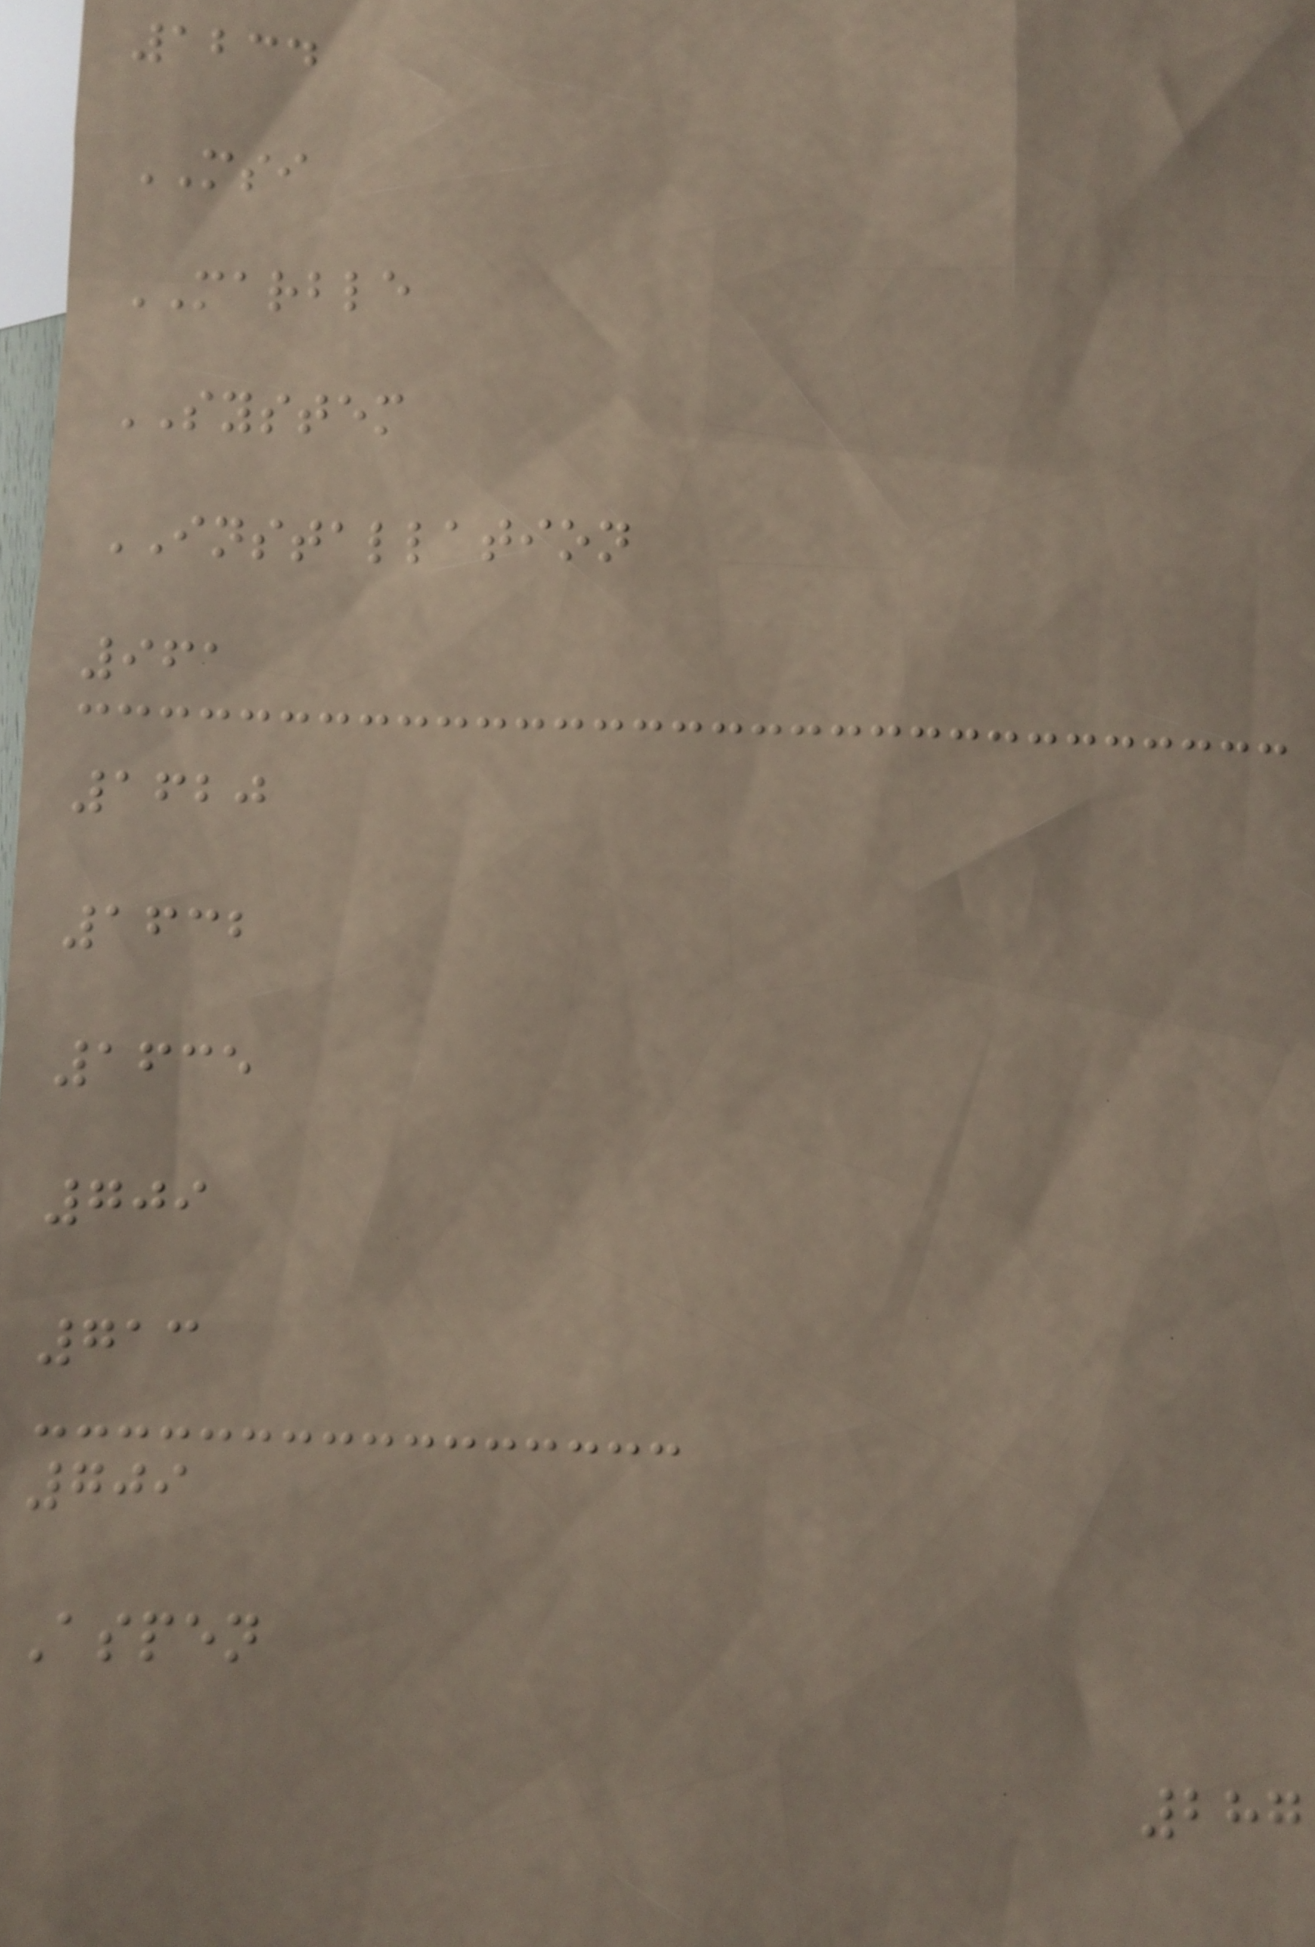1234
MSI
MARBLE
SYSTEM
INSTALLATION
961
1620
1632
1635
709
713
709
Aspen
287
